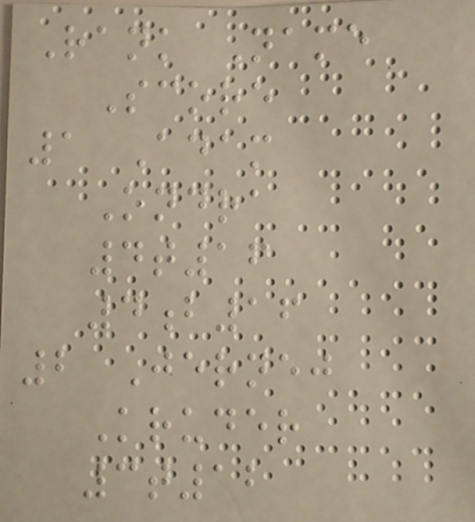Rank Name
Score
1 Adam
Ondra
4t16
4b16
2 Jernej
Kruder
3t12
